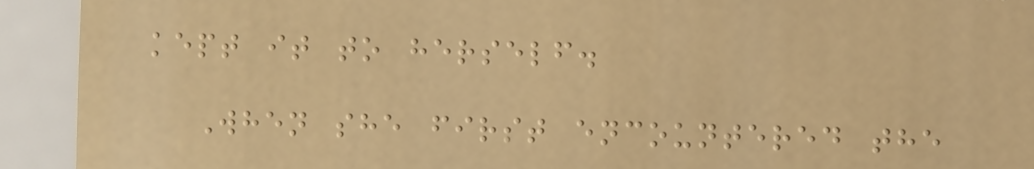kept it to herself.
When she first encountered the
